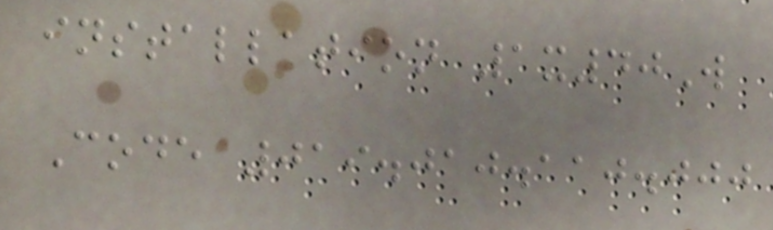installation 1x40W
Code 019.010.110.000
